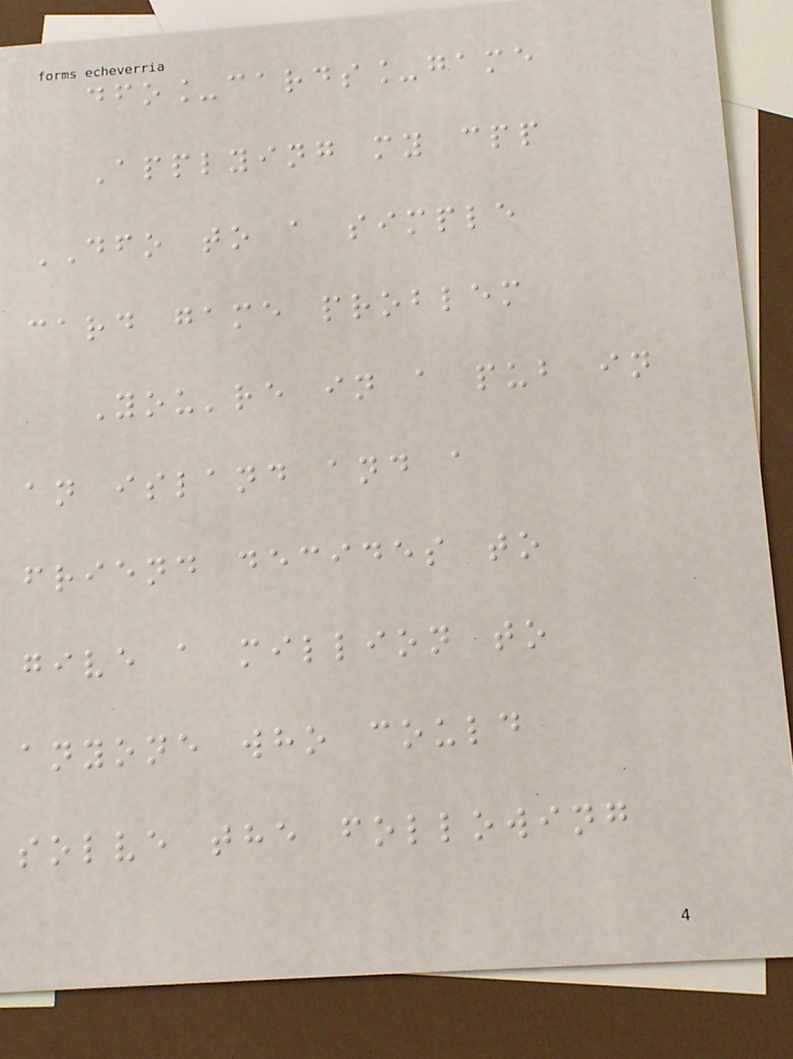dfo_cards_game
Applying my cpp
DFO to a simple
card game problem
You're in a pub in
an island and a
friend decides to
give a million to
anyone who could
solve the following
